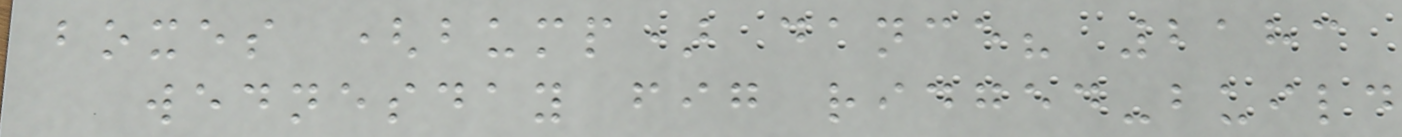boxes (bump) dance? 2183
wednesday fig ridged-build
